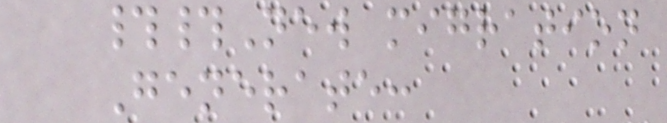##New migration
Generate:
